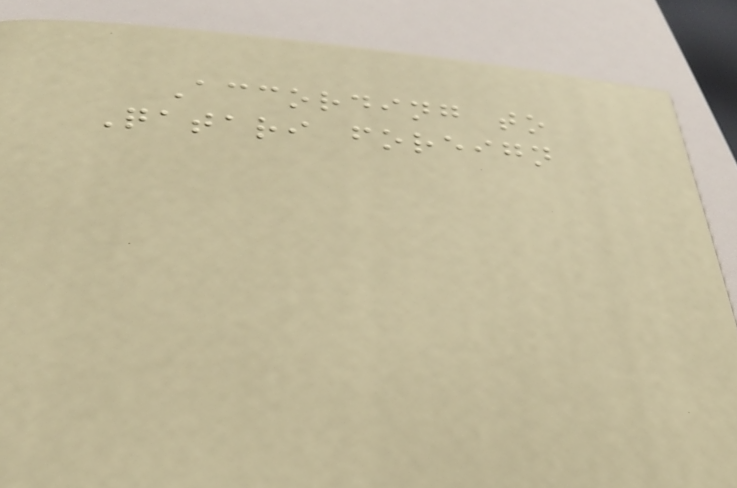According to
Qatari foreign
